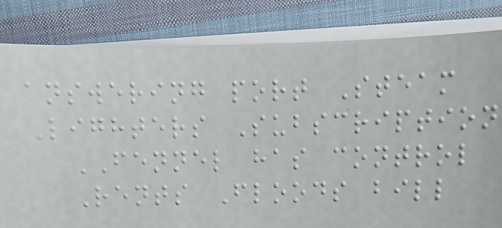answering port Steam
Lighters Subscription
FENNEL has control
Rents Floods bill
